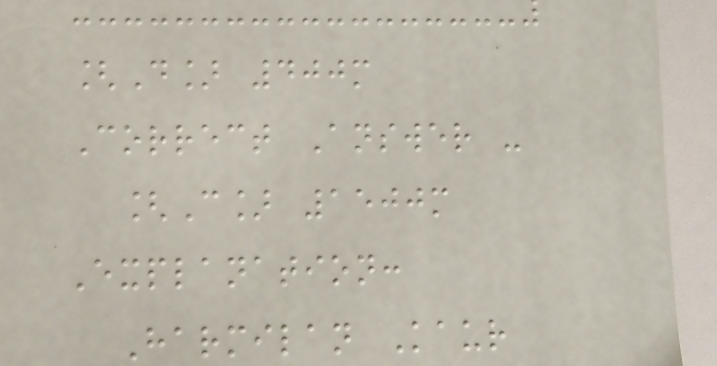[D] 400m
Correct Answer -
[C] 1500m
Explanation:
Harmilan Kaur
